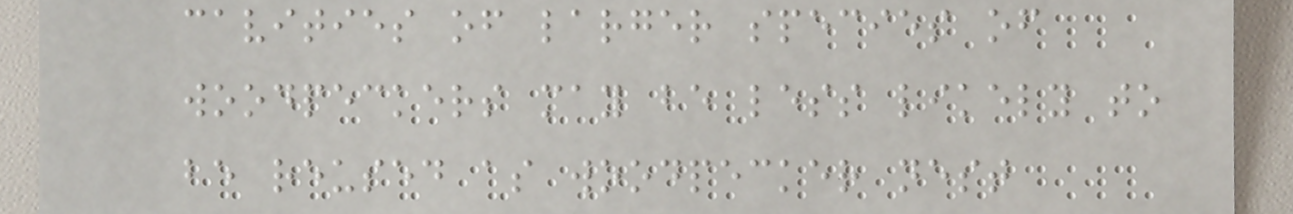cavities of larger species of
woodpeckers may be less likely to
be reused as woodpecker nest
